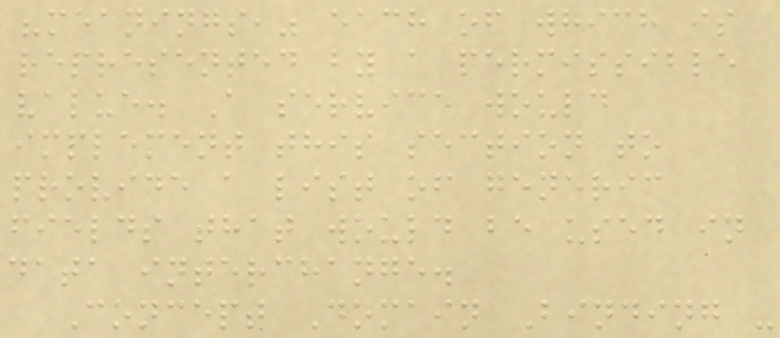"meanings," each of which is
represented by a permissible
value. A service would
implement this section to
provide a list of generic
fields that would be used in
data interchange.
Concept Domain Binding -
